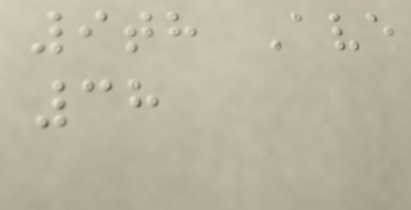9th Ave
38
